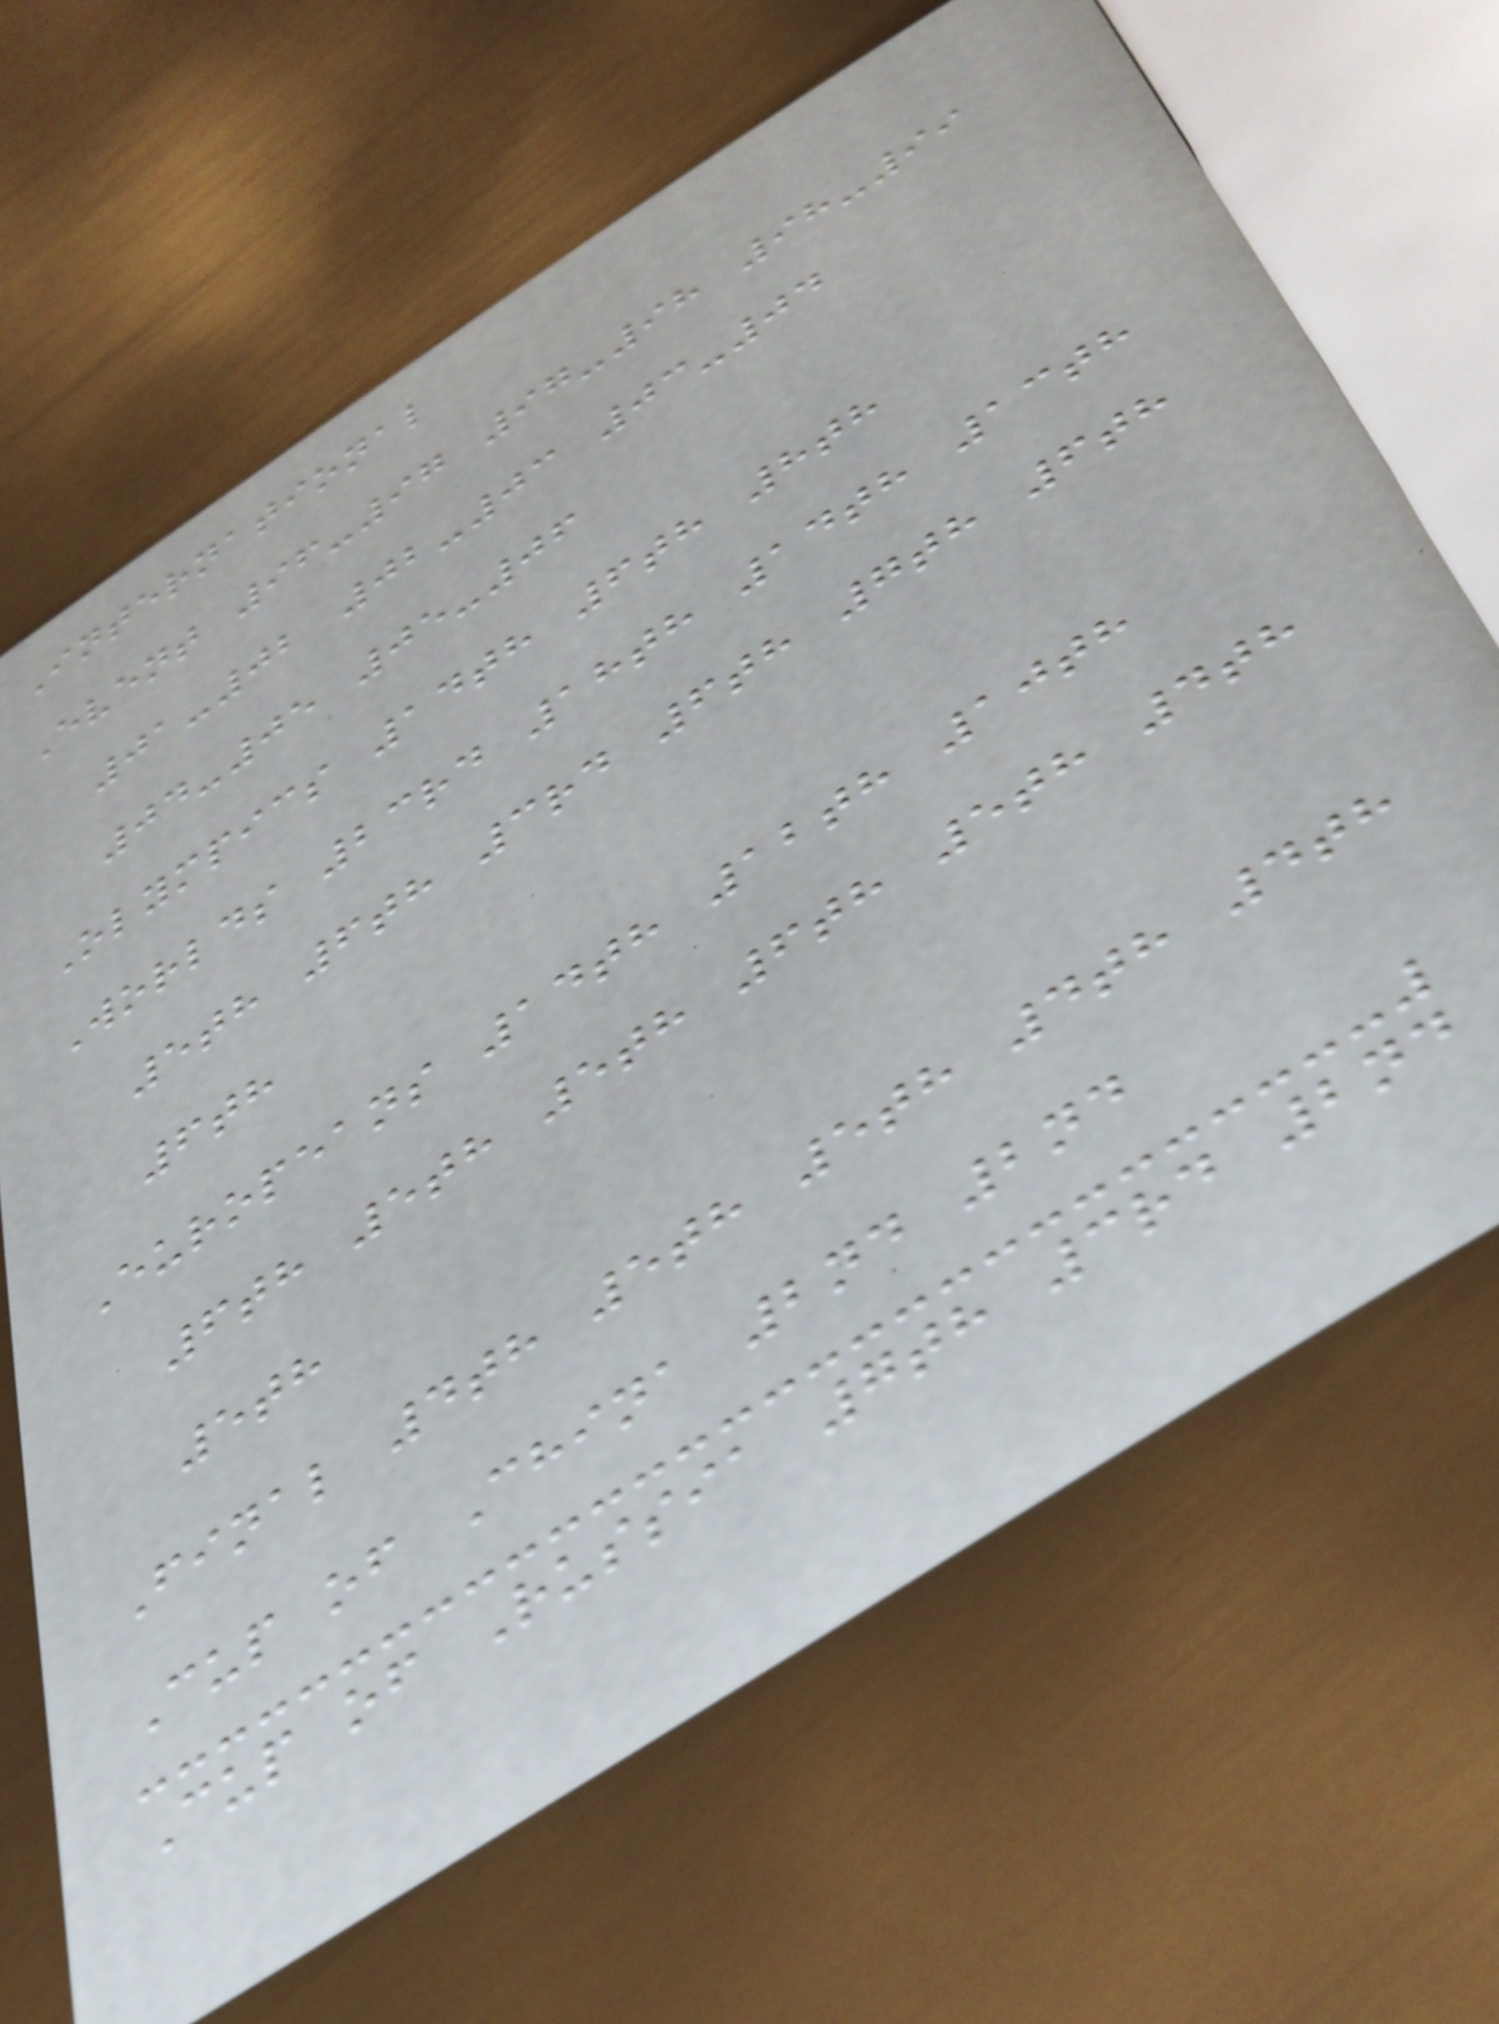International
Event 96-97 97-98 98-99
01-02 02-03 03-04
04-05 05-06
Olympics 14th 6th 8th
Worlds 23rd 18th 14th 13th
5th 6th 3rd 6th 7th 6th
6th
Europeans 14th 12th 10th
6th 5th 5th 6th 5th 4th
5th
Final 4th 5th 5th 4th 4th
Cup of China 2nd 2nd
Cup of Russia 7th 3rd 2nd
